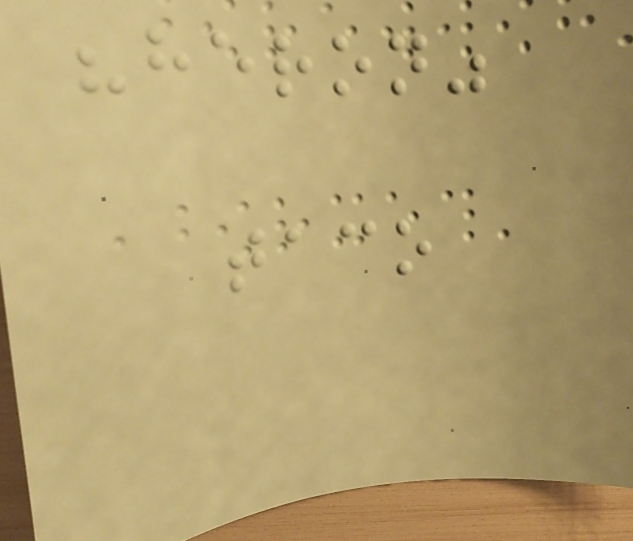"heron"
taco
